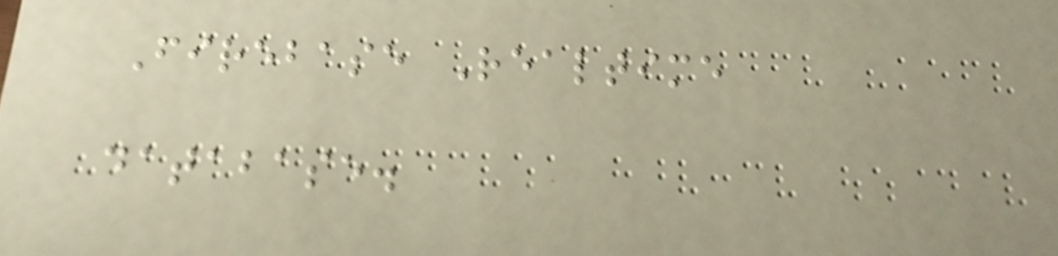Firebase Realtime
database.
